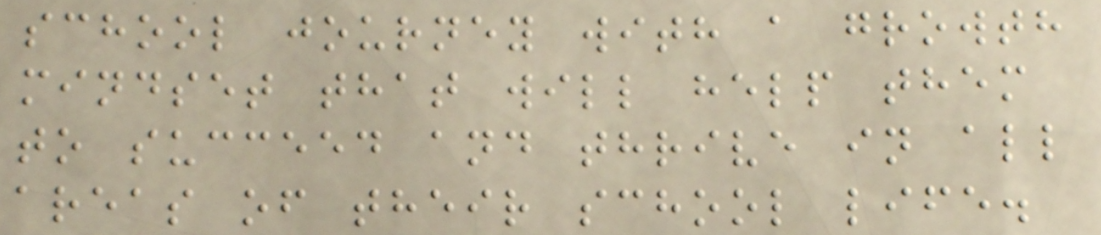school journey with a growth
mindset that will help them
to succeed and thrive in all
areas of their school life.
